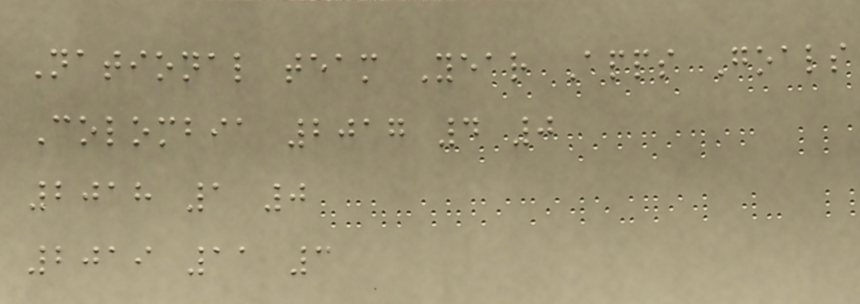National team Year Apps Goals
Colombia 2017 4 0
2018 1 0
2019 11 3
